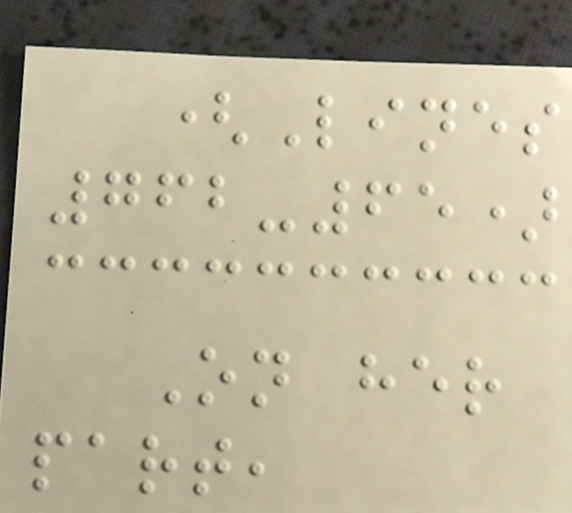(Lines
762-65)
On her
part,
